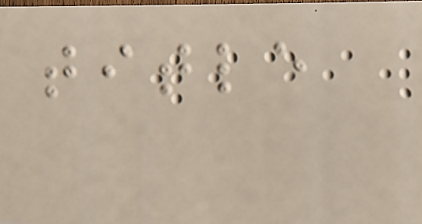title
